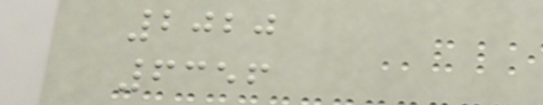2020
6356
